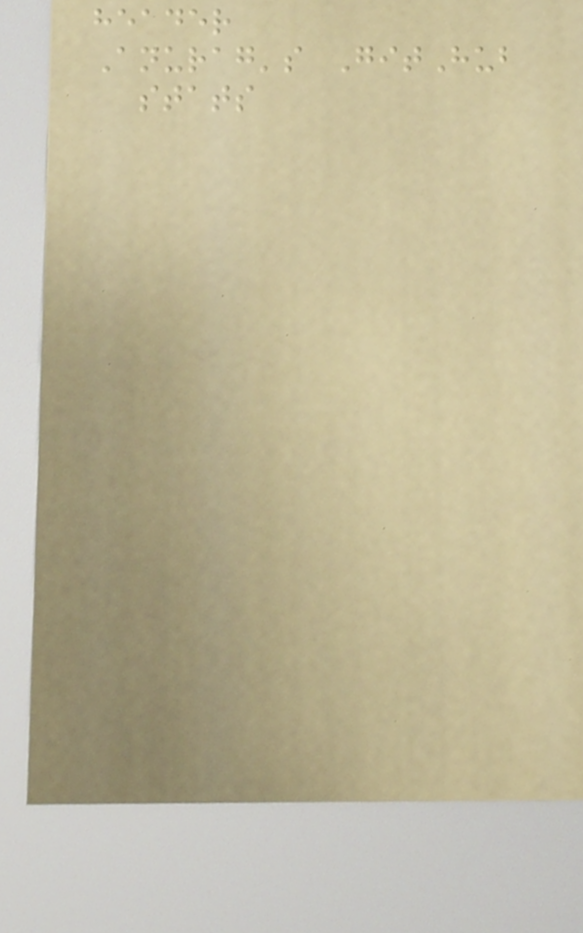header
Anurag's GitHub
stats
